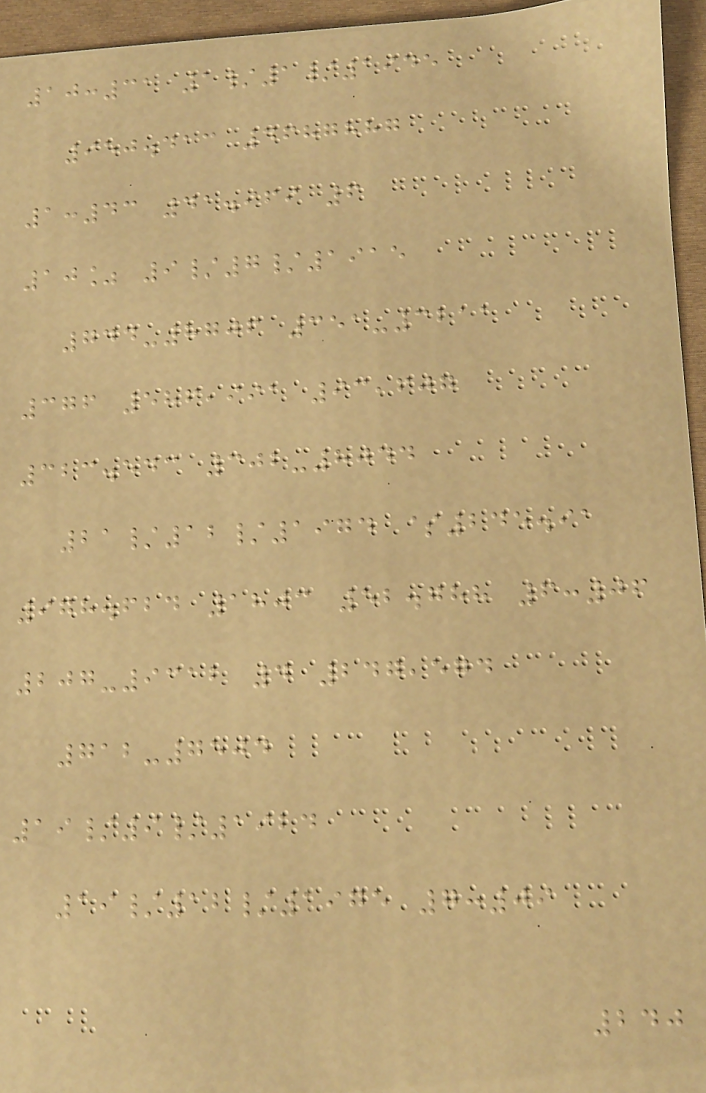10:31 1/1/1945
950.413 4687887
1:43 41.969 6
10% 9/7/1915
744-8706 351-3211
376 586,991 93,607
323.543 302-8044
21/12/1974 $245.91
978.624 1803 52.788 6:06
207-9312 4 247,574
712-7504
19/9/1924
19/12/1975 7:09
240
